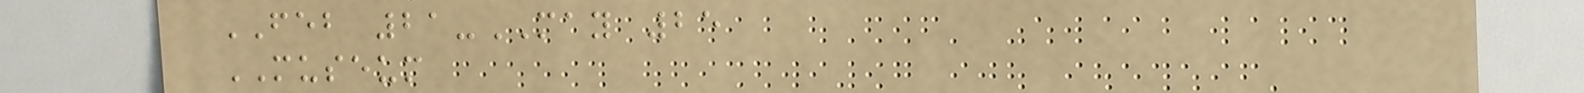FEB 21-MAY 25
MUSEUM
